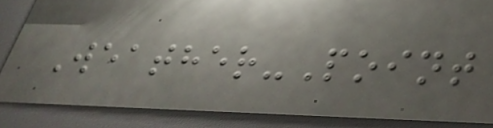Weather-Point
